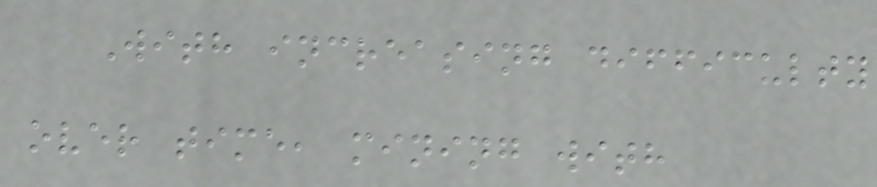With increasing difficulty
over time, mining with
